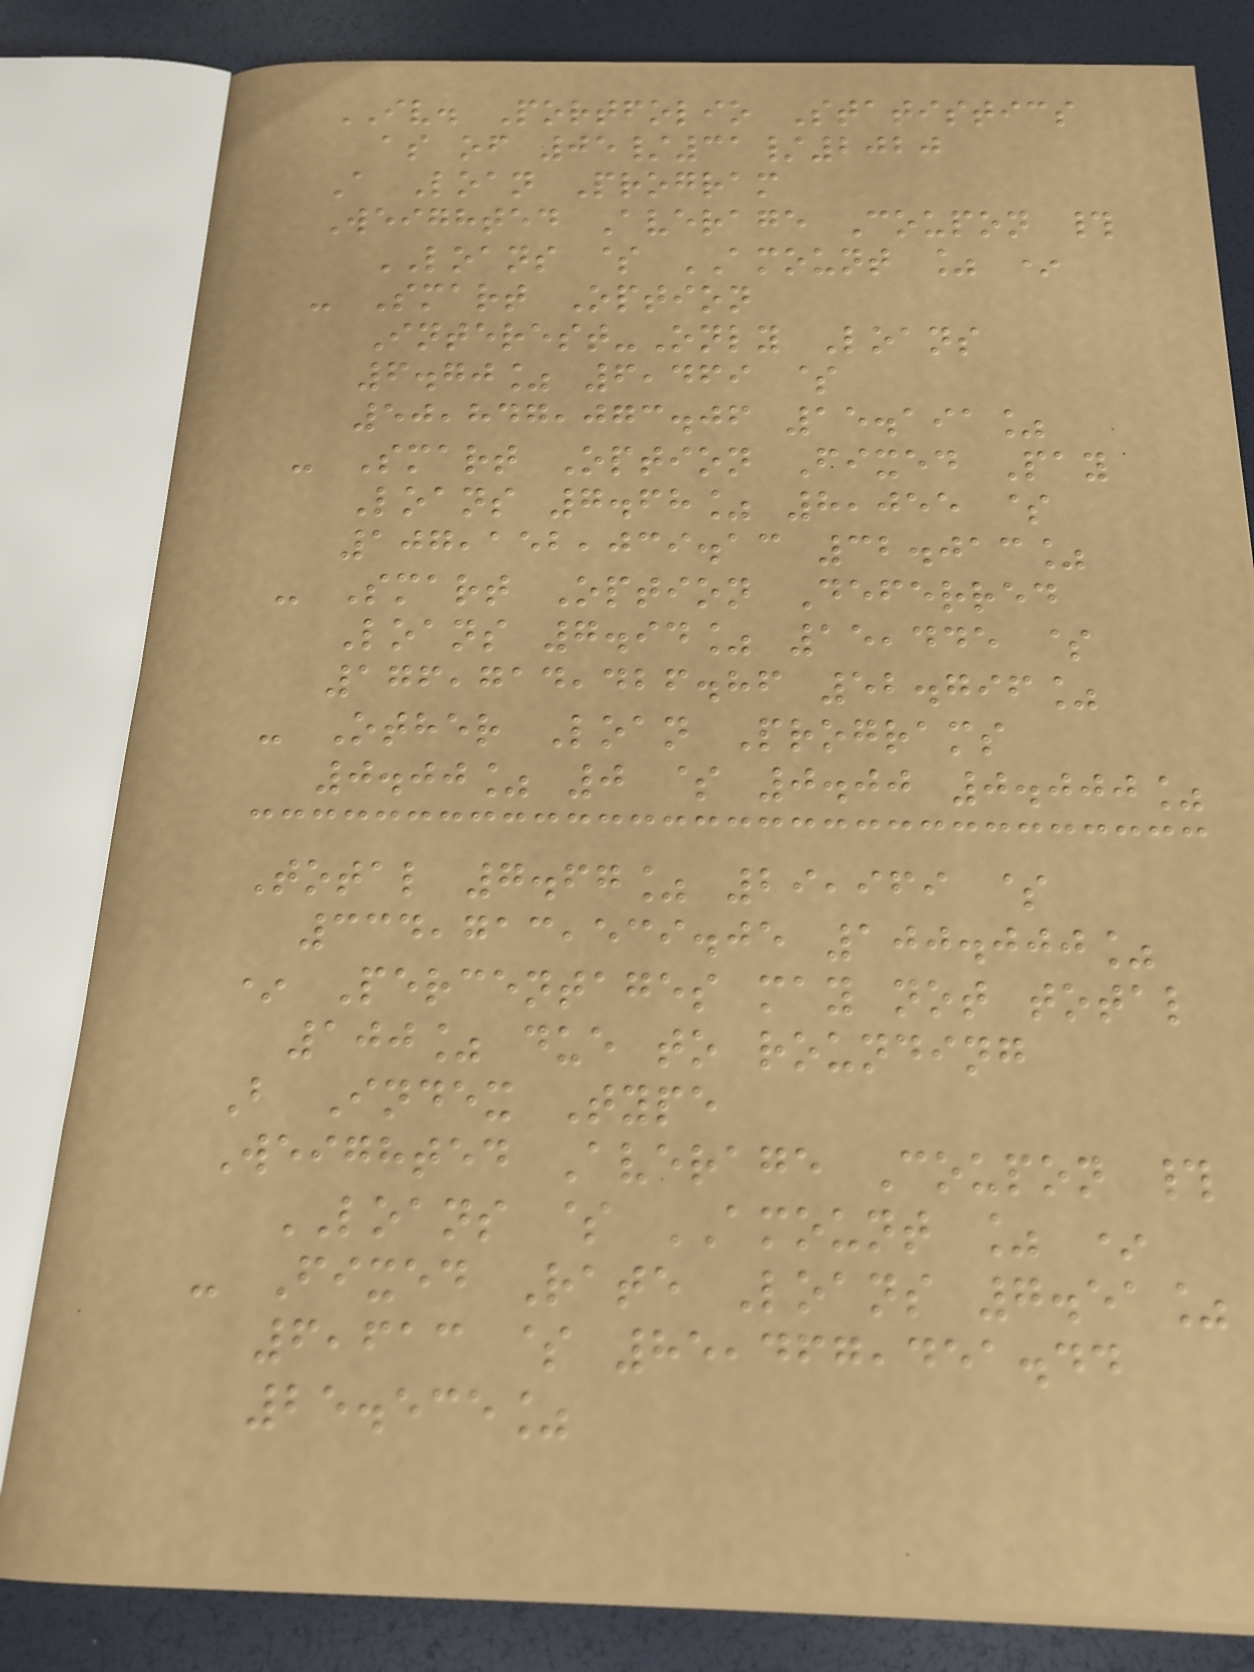IV. Portfolio Statistics
as of 05/31/2020
A Loan Program
Weighted Average Coupon #
LOANS $ AMOUNT % *
- Smart Option
Interest-Only Loans
6.70% 6,469 $
50,847,073.06 15.191%
- Smart Option Fixed Pay
Loans 7.68% 8,055 $
107,152,039.13 32.013%
- Smart Option Deferred
Loans 7.94% 15,445 $
176,714,426.86 52.796%
- Other Loan Programs
0.00% 0 $ 0.00 0.000%
Total 7.67% 29,969 $
334,713,539.05 100.000%
* Percentages may not total
100% due to rounding
B Index Type
Weighted Average Coupon #
LOANS $ AMOUNT % *
- Fixed Rate Loans 7.51%
6,613 $ 85,467,451.44
25.535%
